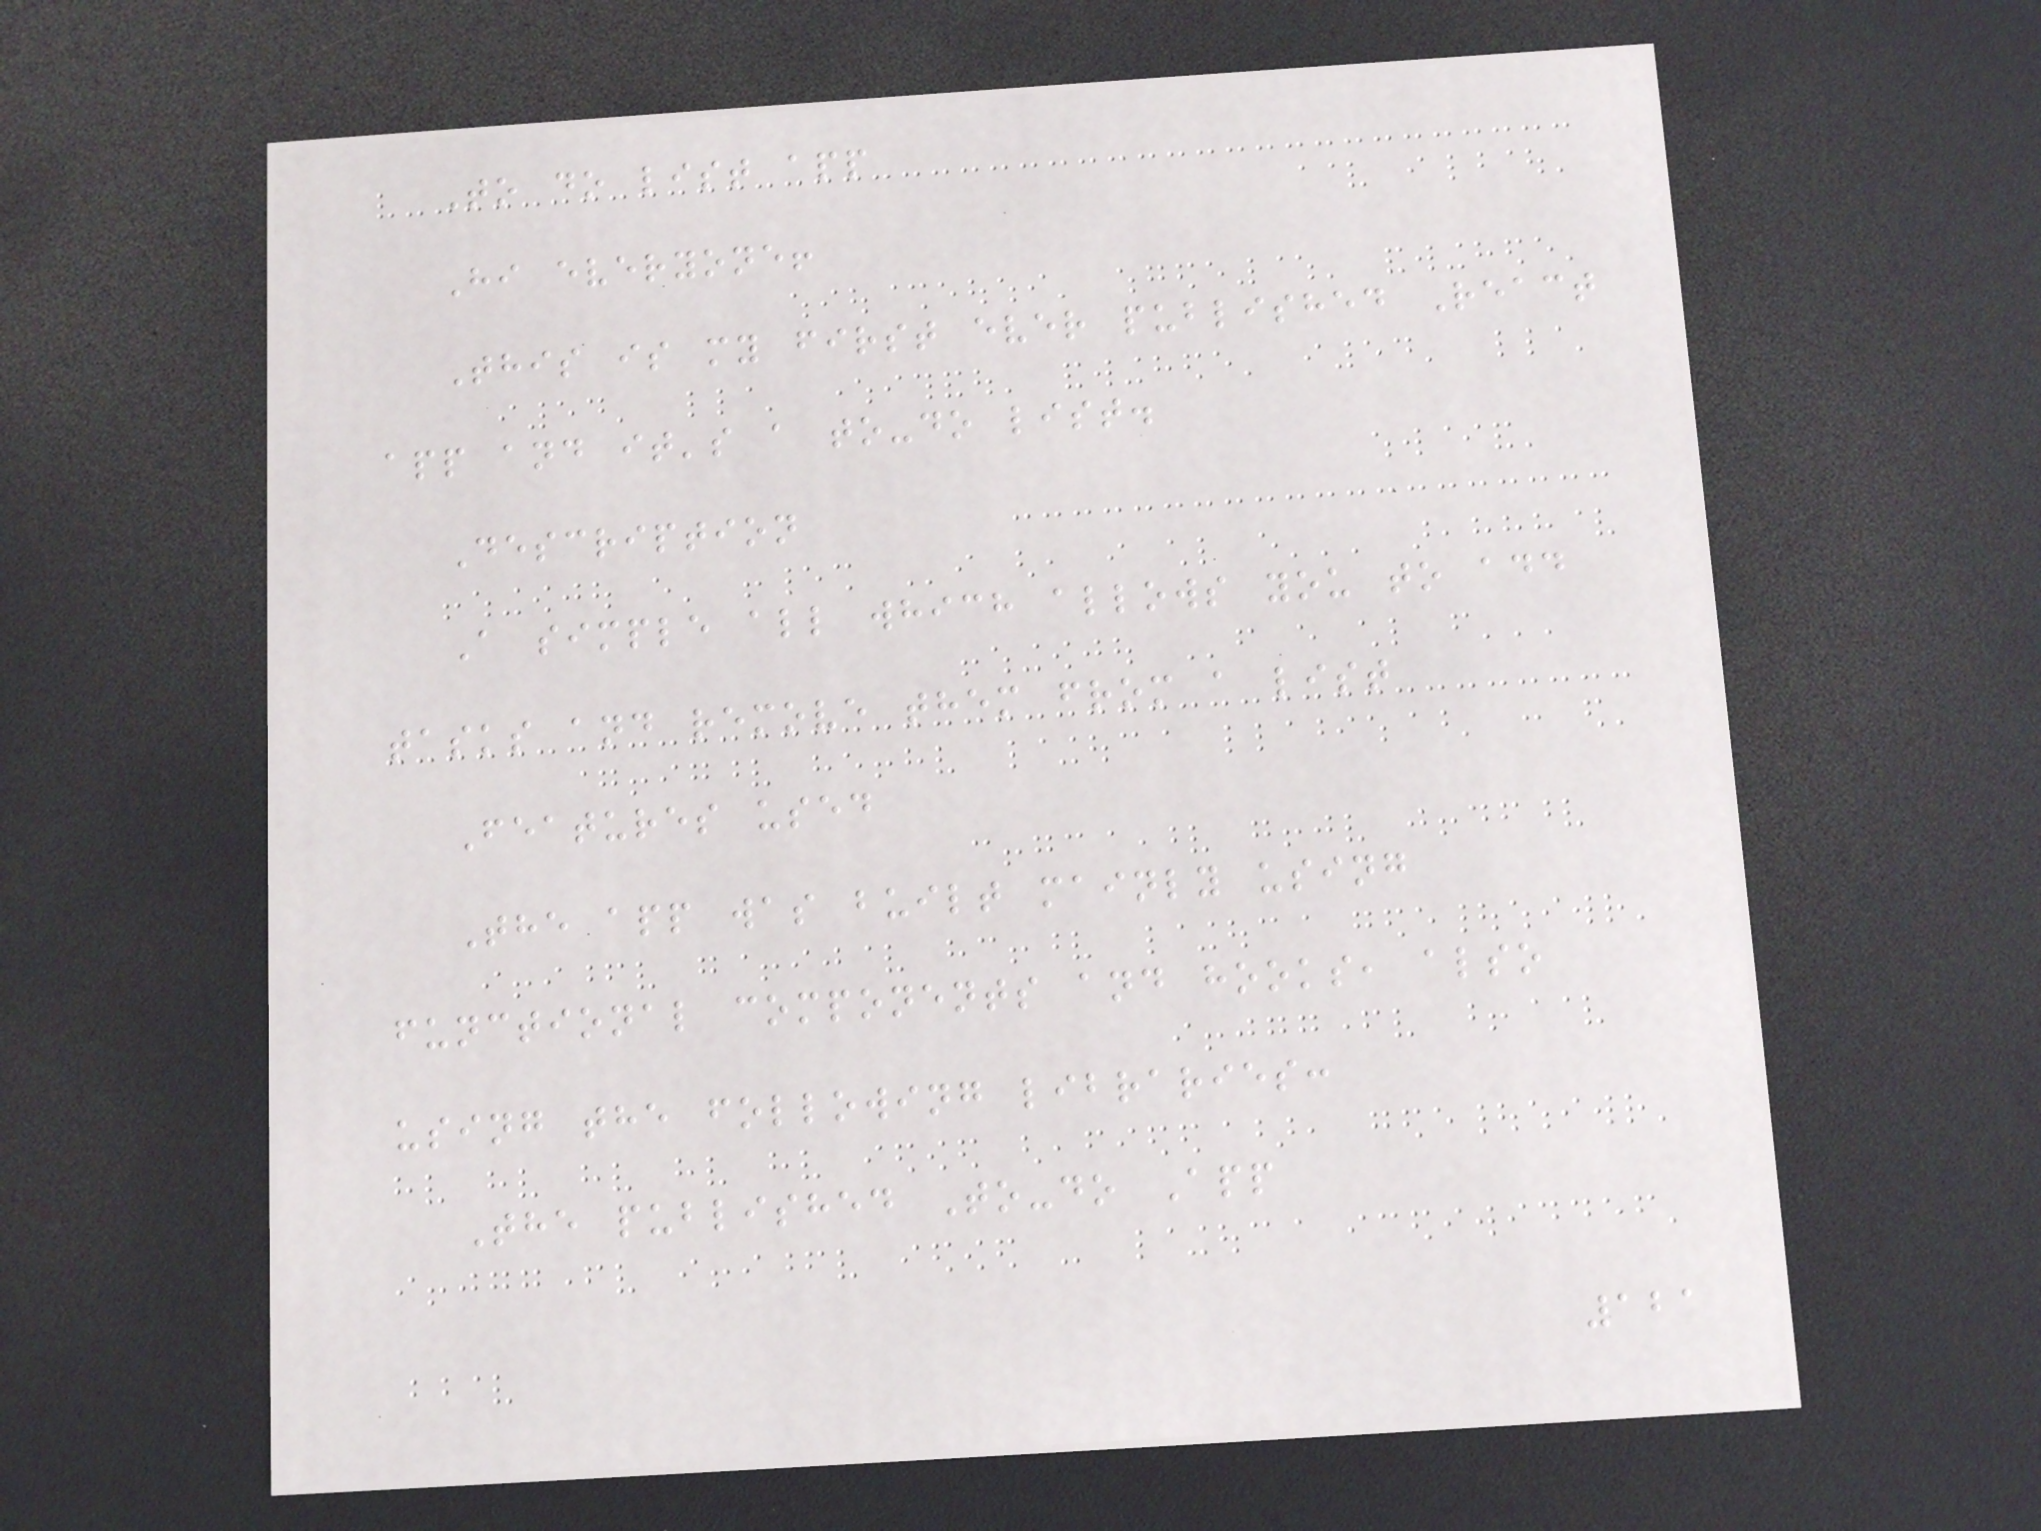To do list app
Hi everyone!
This is my first ever published React
app and it's a to-do list.
Description
A simple all which allows you to add
tasks and remove them from a list
Features used
The app was built mainly using
functional components and hooks, also
using the following libraries:
The published To-do App
121
